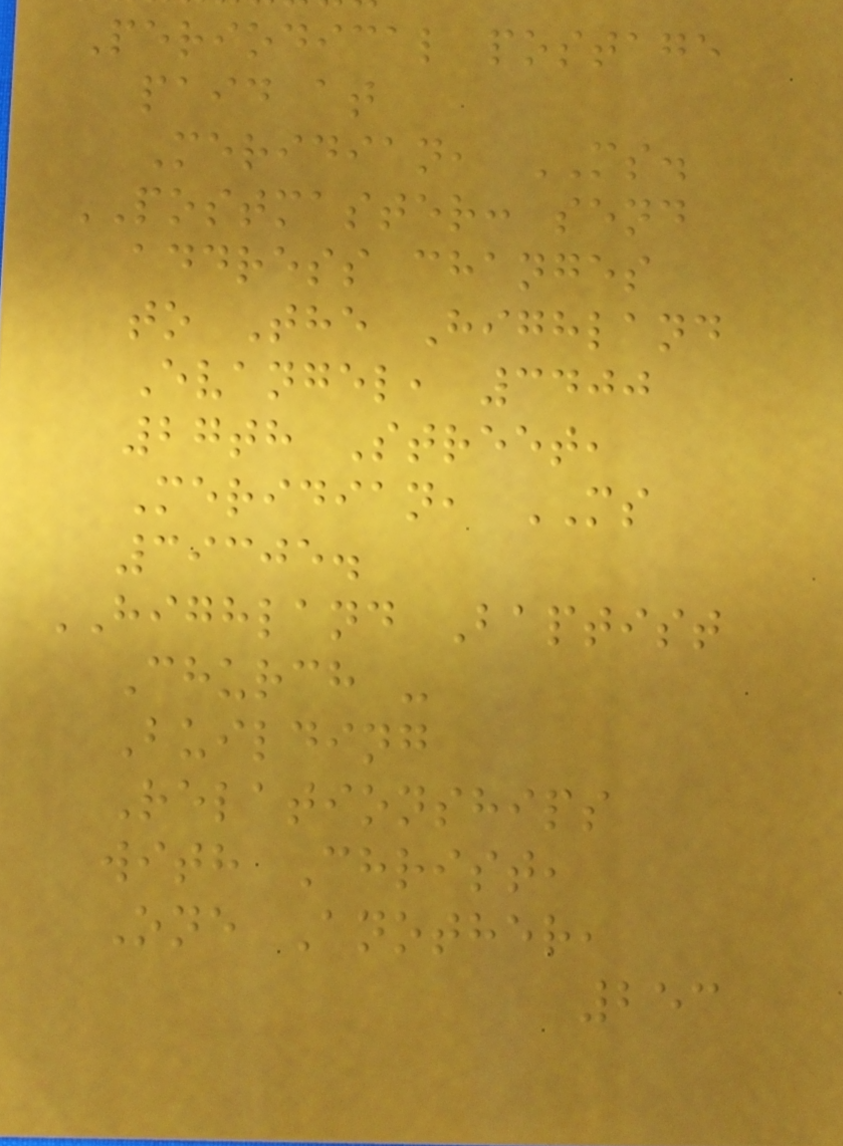Periodical postage
paid at
Meridian, MS.
POSTMASTER: send
address changes
to The Highland
Evangel, 3400
27th Street,
Meridian, MS
39305.
HIGHLAND Baptist
Church -
Building
Relationships
with Christ,
One Another,
253
